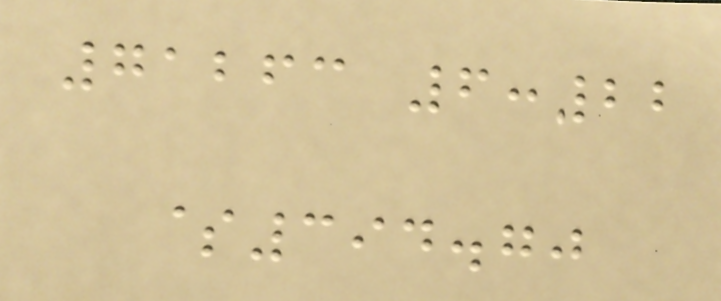71263 6:22
$394.70
